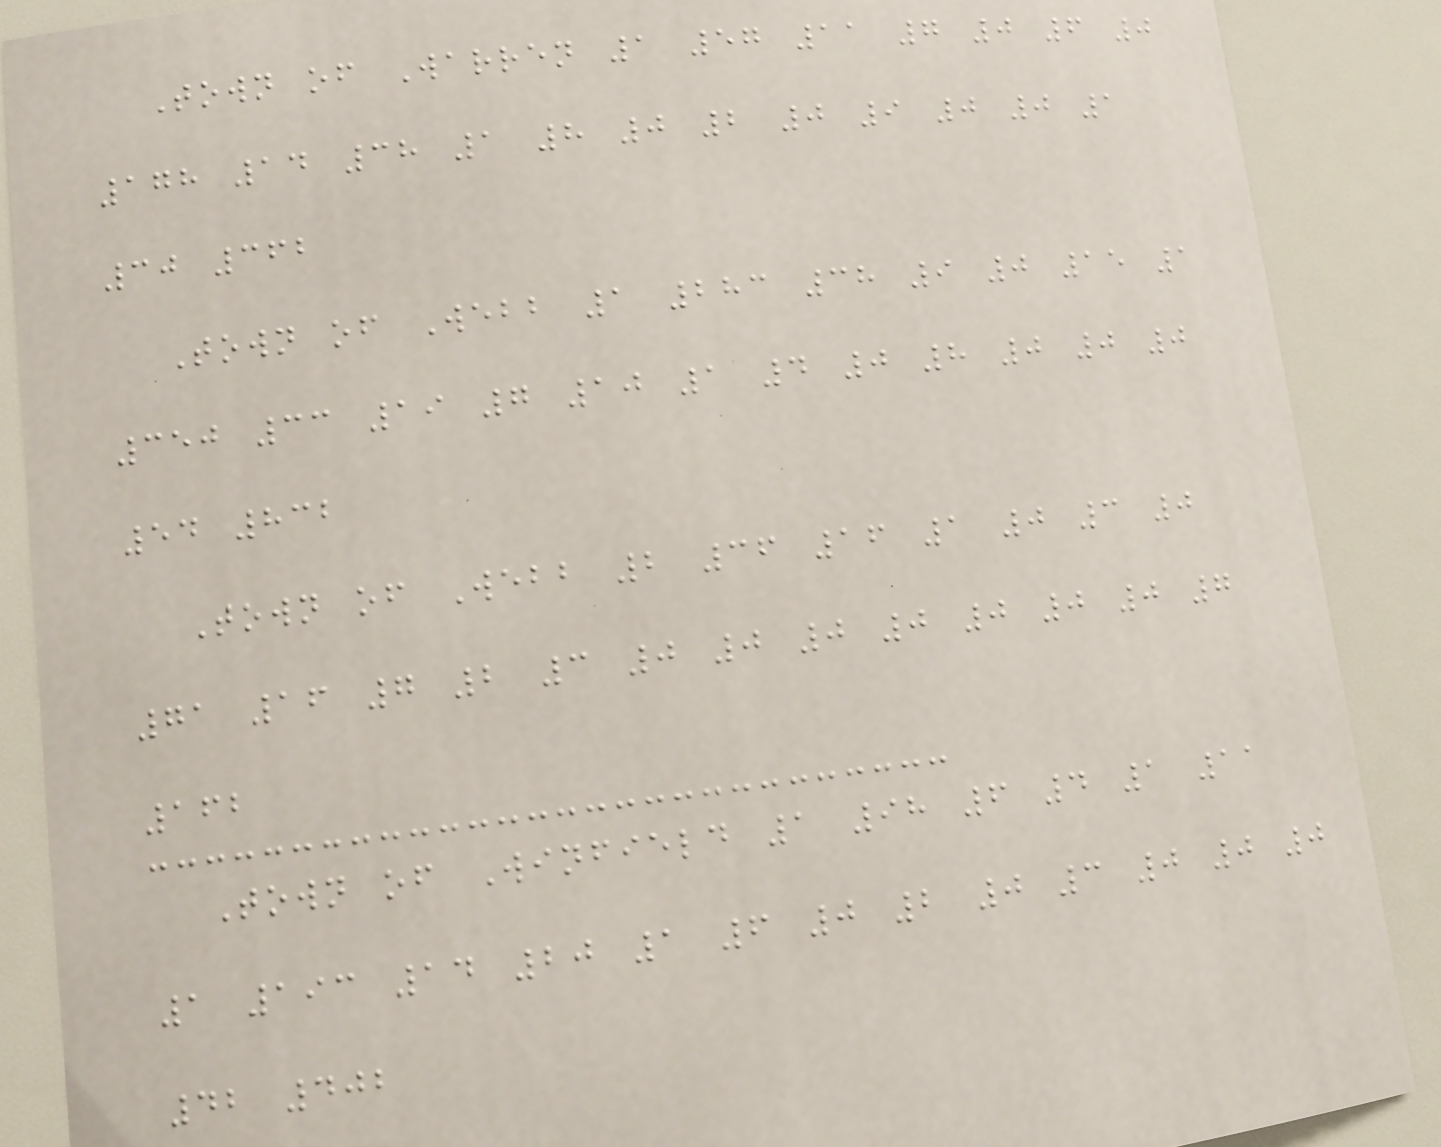Town of Warren 1 57 11 7 0 6 0
178 14 38 1 8 0 2 0 9 0 0 1
30 362
Town of Webb 1 283 38 9 0 15 1
350 33 19 7 10 1 4 0 8 0 0 0
54 832
Town of Webb 2 36 16 1 0 3 0
71 16 7 2 3 0 0 0 0 0 0 0 7
162
Town of Winfield 1 98 6 4 1 11
1 193 14 20 1 6 0 2 0 3 0 0 0
42 402
